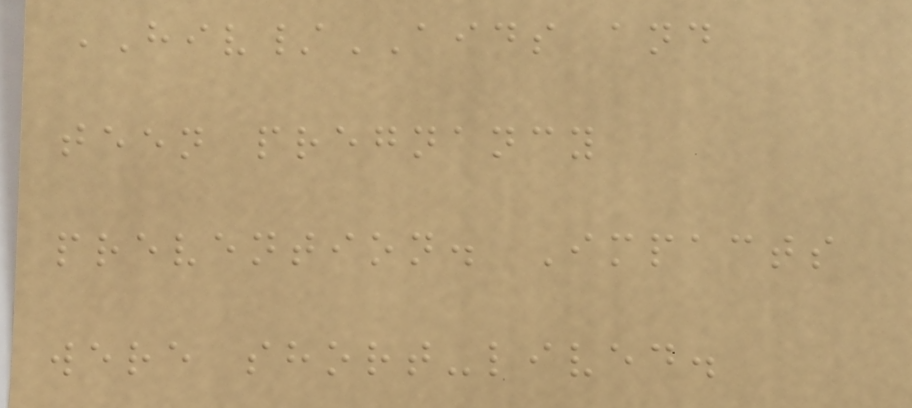HIV/AIDS and
teen pregnancy
prevention. Impacts
were short-lived.
